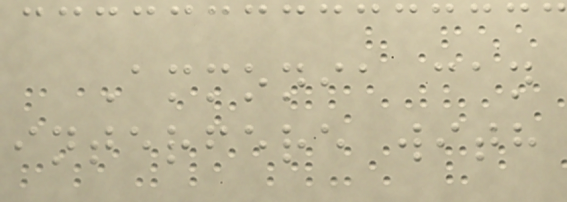Ammonia can
interfere with
